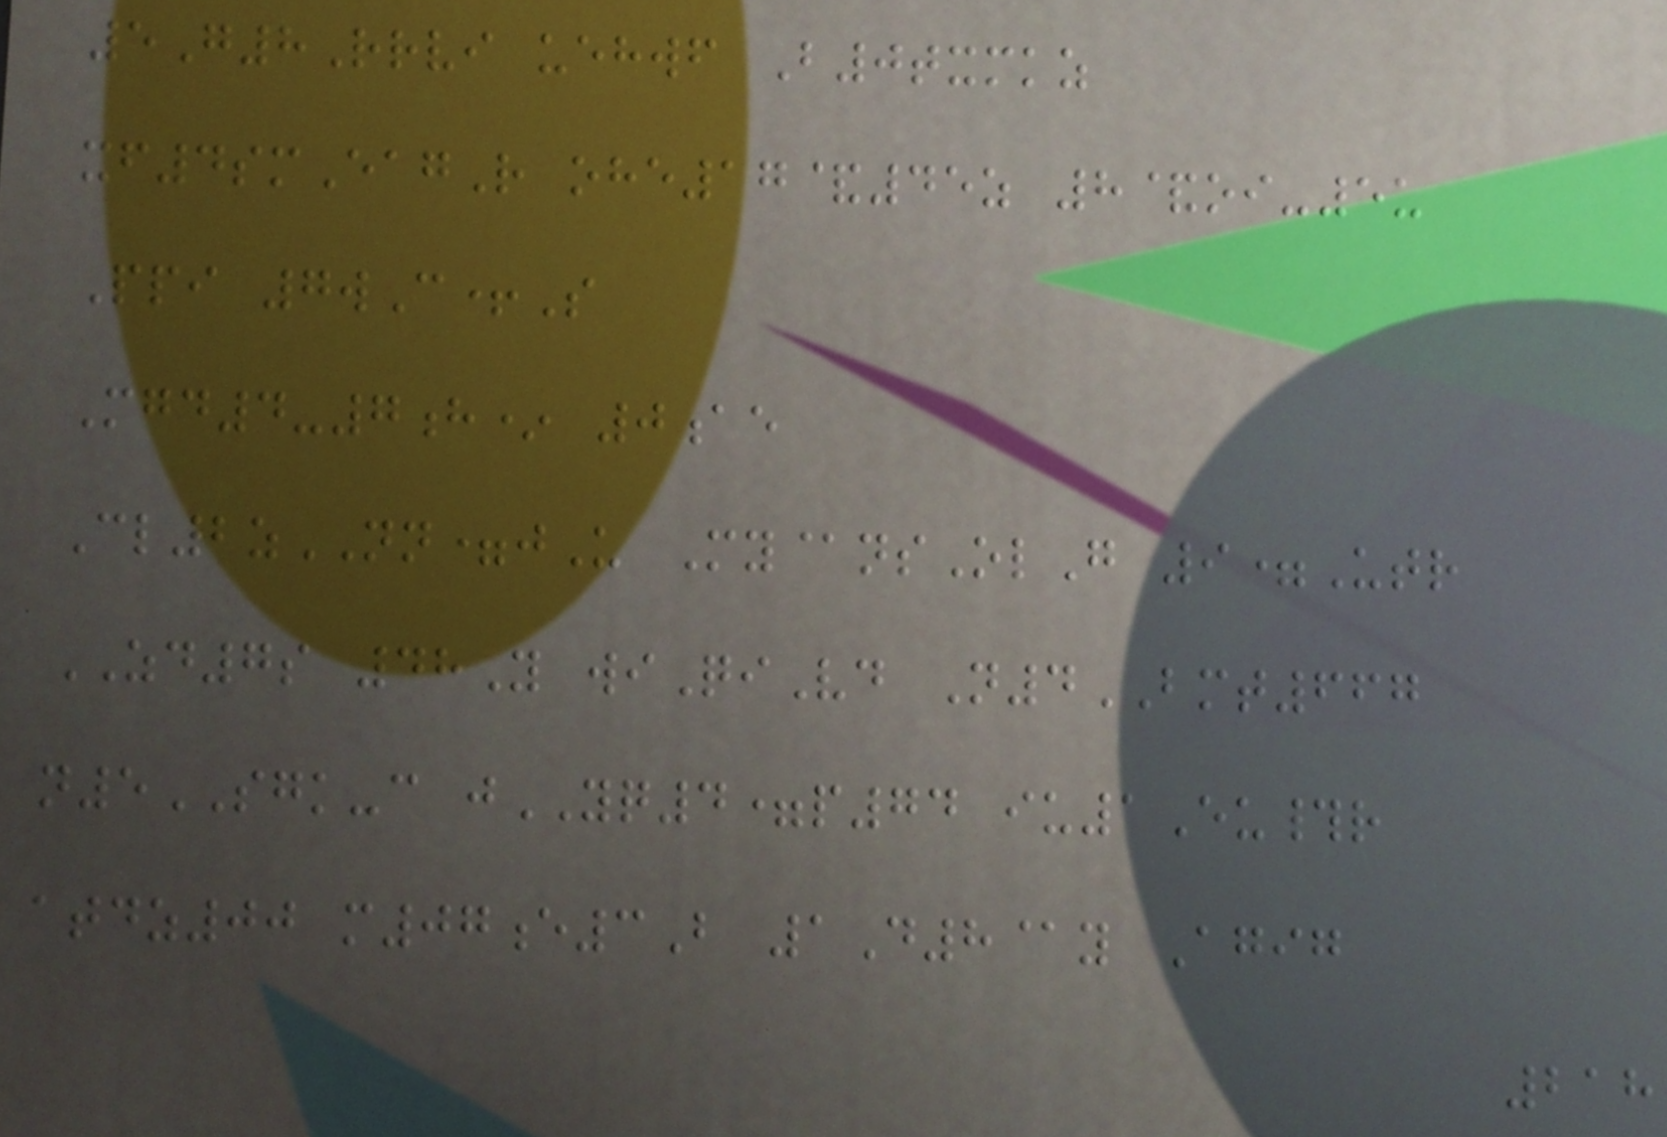5G8Rrvi uehwf B0txmkz
xf4smEagR ohe17&45z 8&oi-5u
Ppi 7wC+S
Mgd4-7h* 0ae
Cl2zNN=jU My@nsOlG 9=Utr
ZD7s 48Y wiQiVd N4BMT667
n5SGK-c jYQ4=p74 iu1Eu#r
atdz00 m07e3B 1D8@y Agig
218
